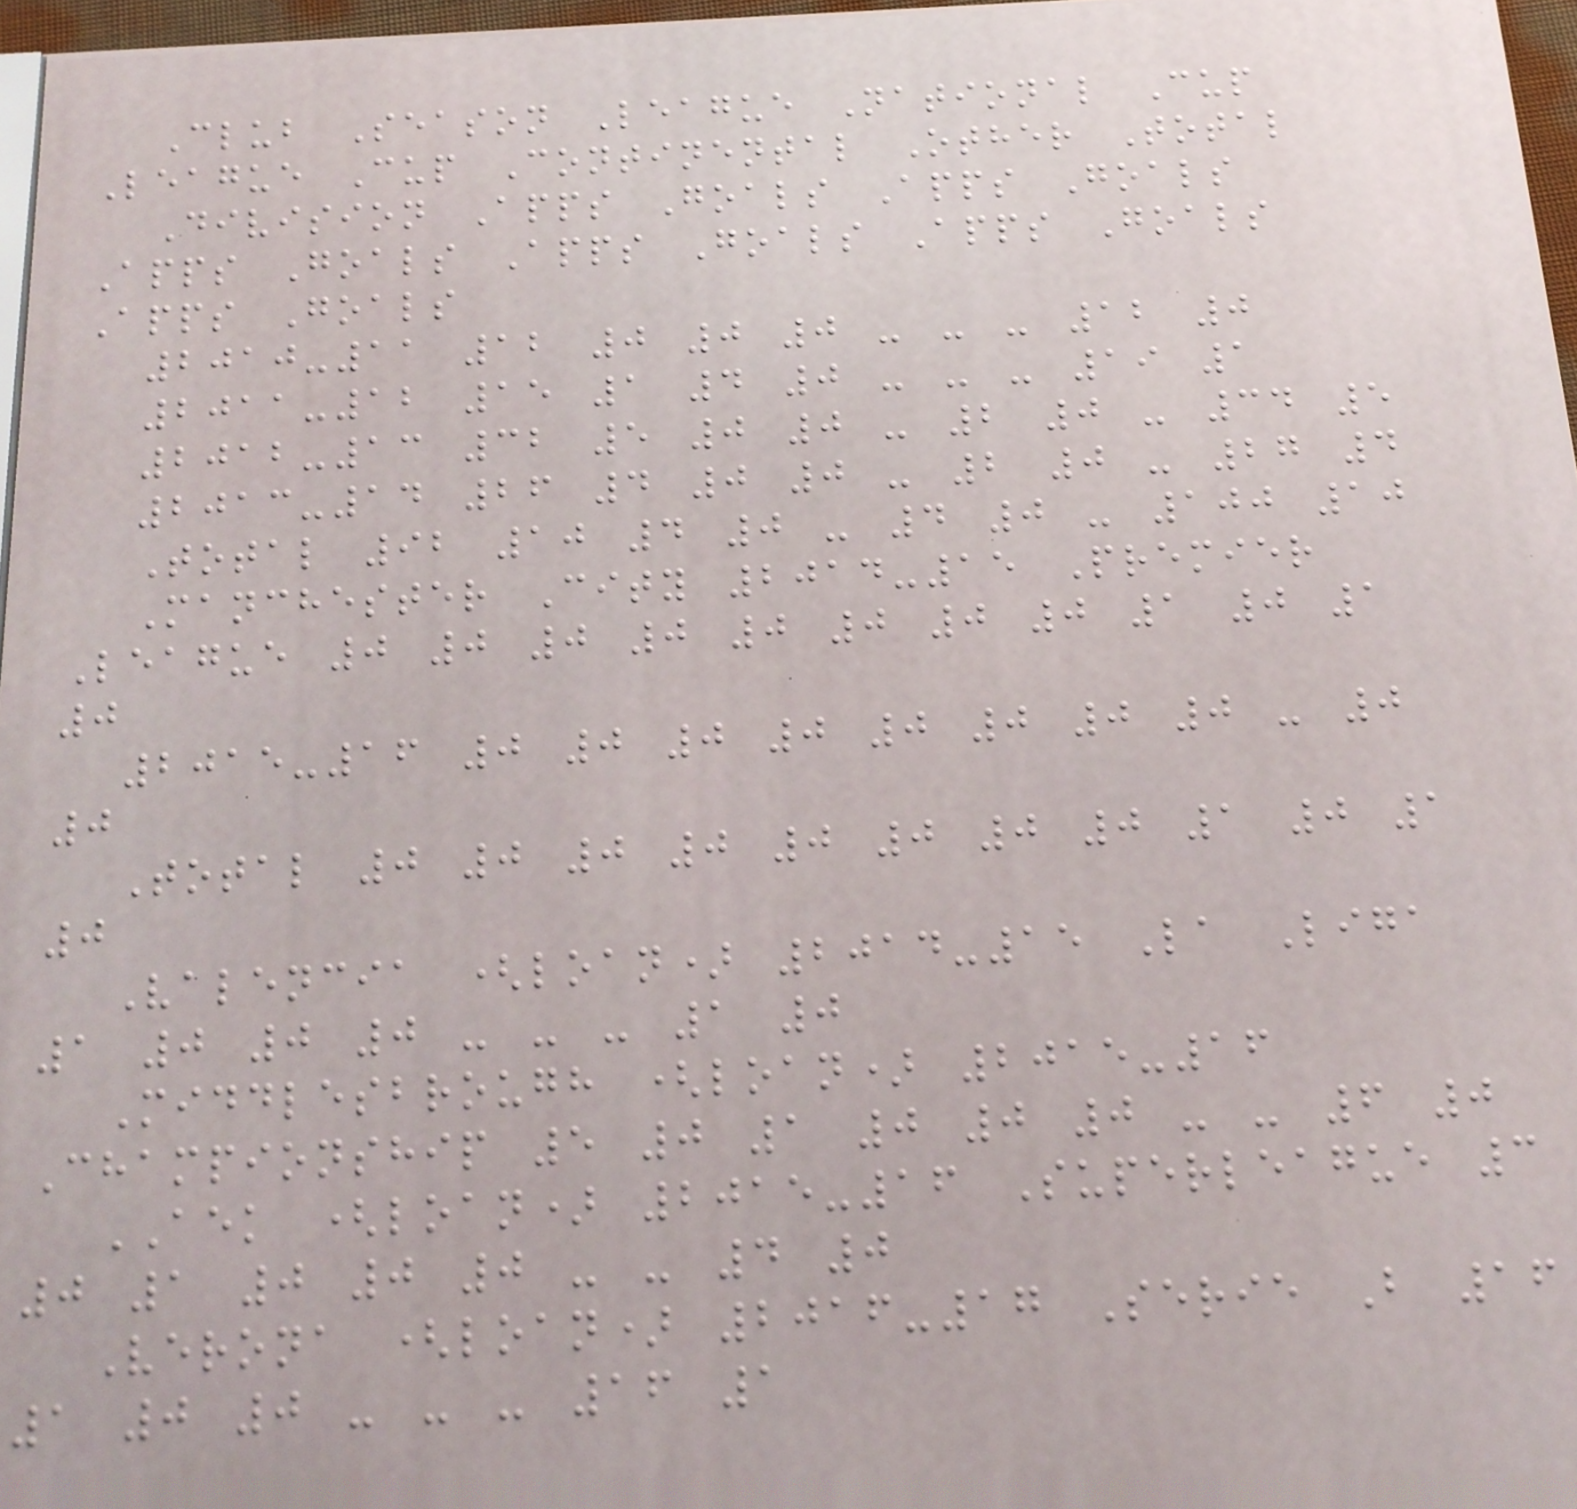Club Season League National Cup
League Cup Continental Other Total
Division Apps Goals Apps Goals
Apps Goals Apps Goals Apps Goals
Apps Goals
2010-11 12 0 0 0 - - - 12 0
2011-12 15 1 4 0 - - - 19 1
2012-13 32 5 0 0 - 2 0 - 34 5
2013-14 26 4 0 0 - 2 0 - 27 4
Total 92 10 4 0 - 4 0 - 100 10
Manchester City 2014-15 Premier
League 0 0 0 0 0 0 0 0 1 0 1
0
2015-16 0 0 0 0 0 0 0 0 - 0
0
Total 0 0 0 0 0 0 0 0 1 0 1
0
Valencia (loan) 2014-15 La Liga
1 0 0 0 - - - 1 0
Middlesbrough (loan) 2015-16
Championship 5 0 1 0 0 0 - - 6 0
AEK (loan) 2015-16 Superleague 3
0 1 0 0 0 - - 4 0
Verona (loan) 2016-17 Serie B 16
1 0 0 - - - 16 1
